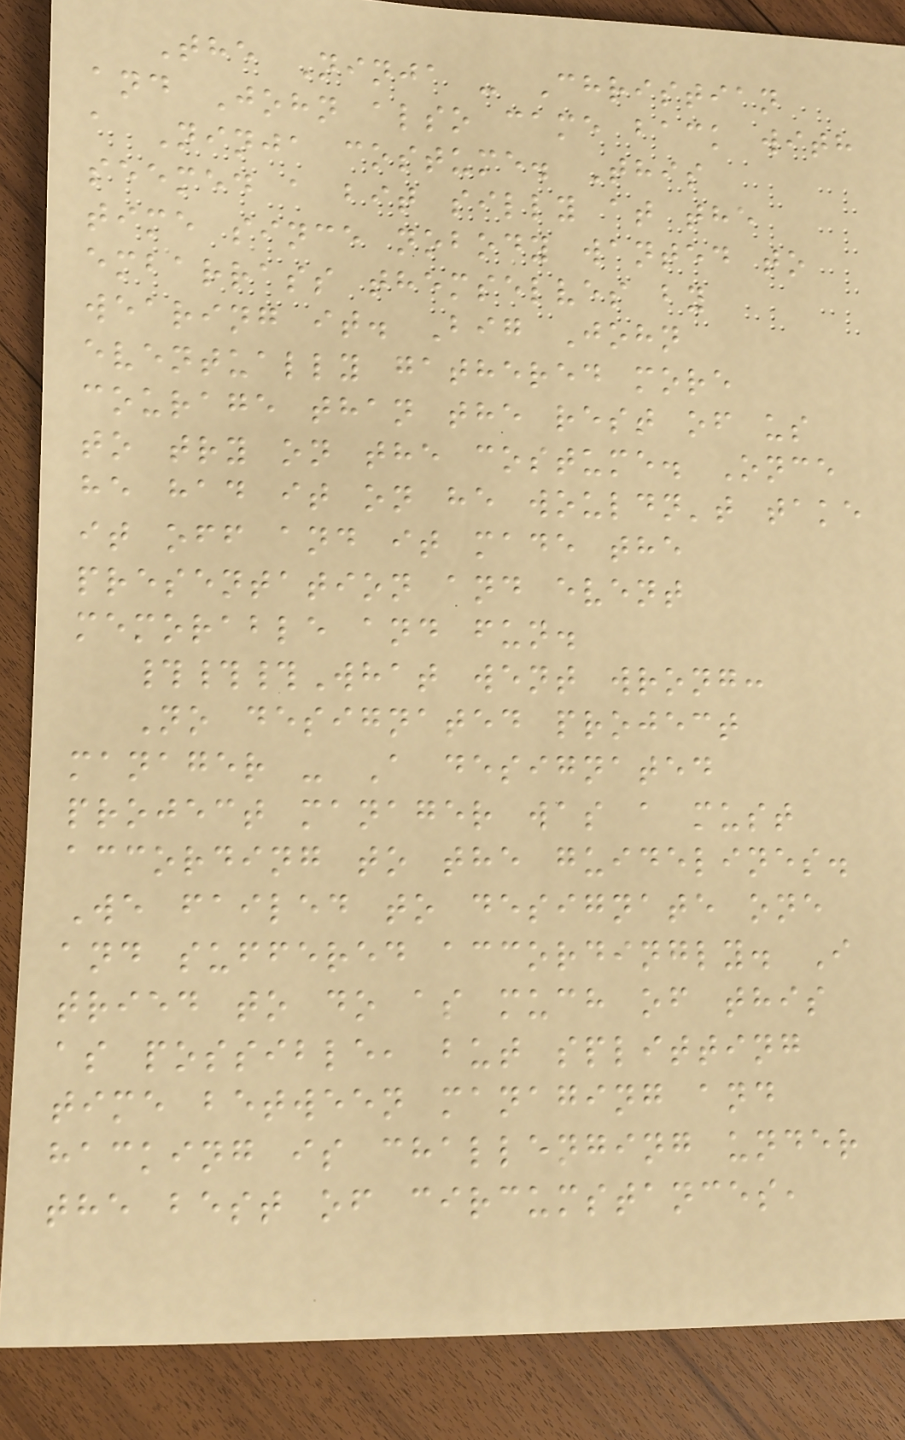The Ninja - Christian
and John also came back with
a Ninja costume. This
seemed a bit silly at the
time since nobody wanted to
embarrass themselves by
wearing it. Big John
eventually gathered more
courage than the rest of us
to try on the costume. Once
he had it on he wouldn't take
it off and it made the
presentation and event
memorable and fun.
###What went wrong:
No designated project
manager - A designated
project manager was a must
according to the guidelines.
We failed to designate one
and suffered accordingly. I
tried to do as much of this
as possible, but splitting
time between managing and
hacking is challenging under
the best of circumstances,
